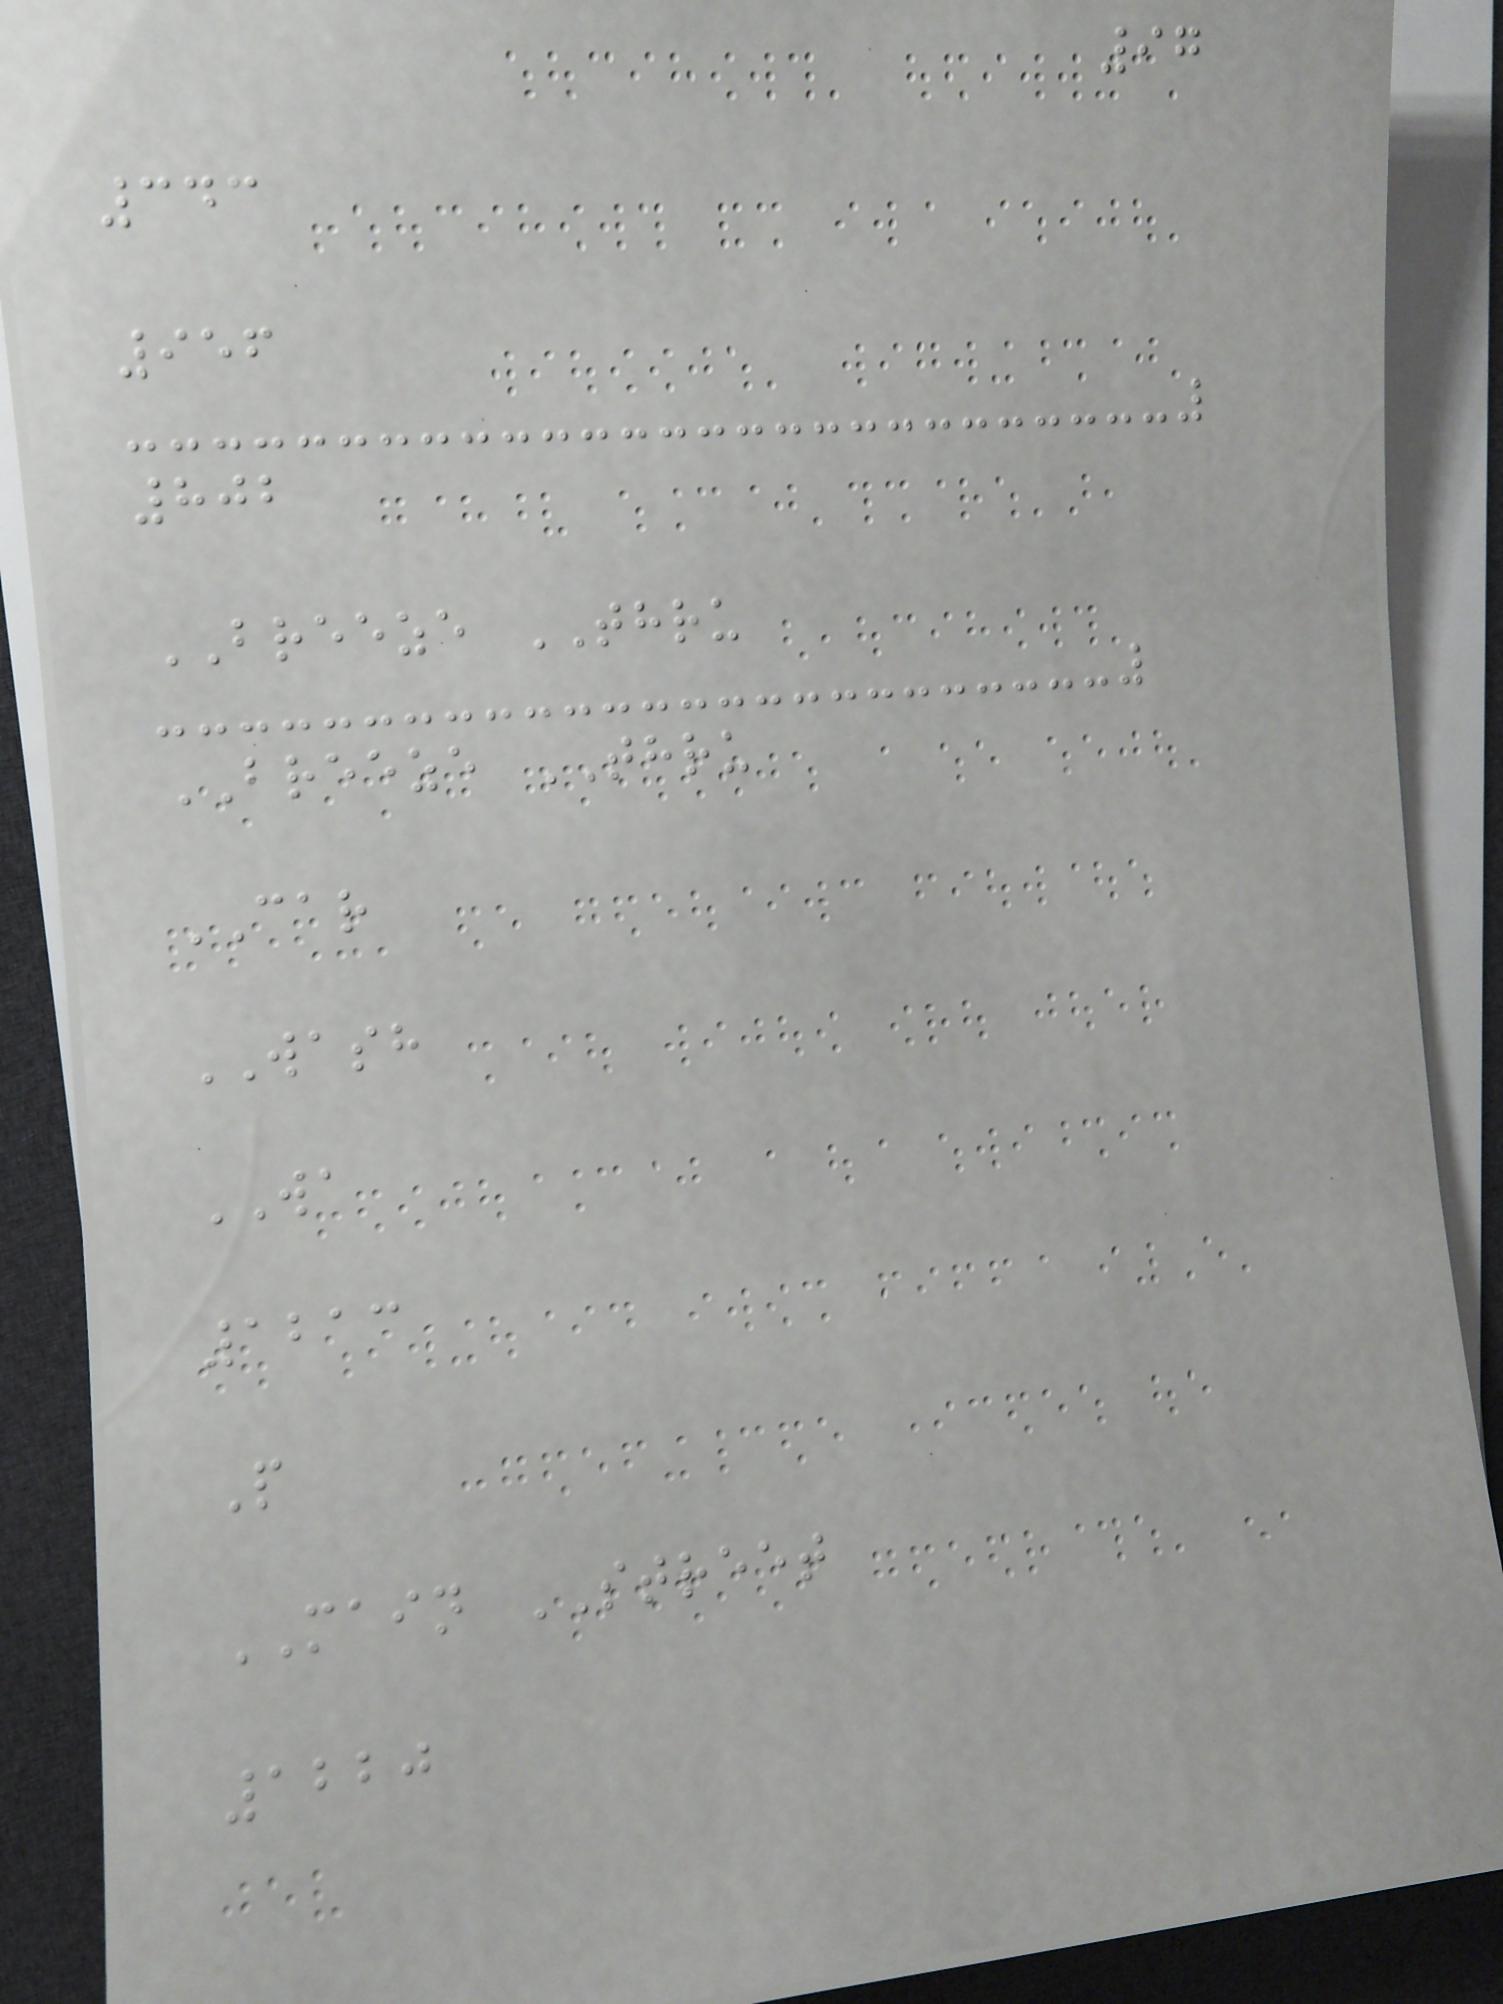97
343
956
802
BREEZE THRU
BREEZE THRU
CAR
WASH
WA
1213
P
MAIN STREET
1220
